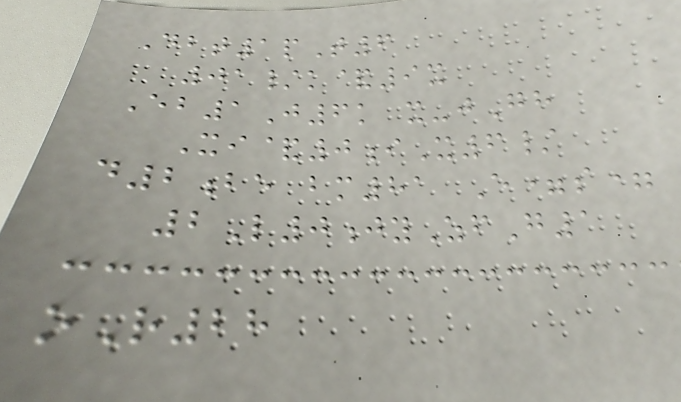Dbt1pT6
01/k&9x
Eb1J6k x-jGh
Xi&0iX6/
d2be bm81 E=s=
2L0jyZfG1
oR28
